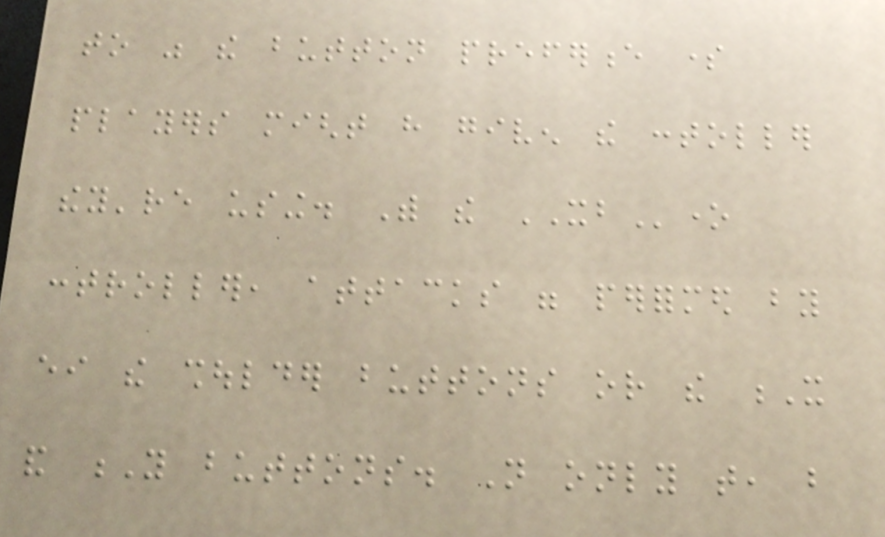to was the button preference some
players might have given the contoller
they're using. With the XBone
controller, attacks were performed by
either the shoulder buttons or the X
and Y buttons. Not only that, but
